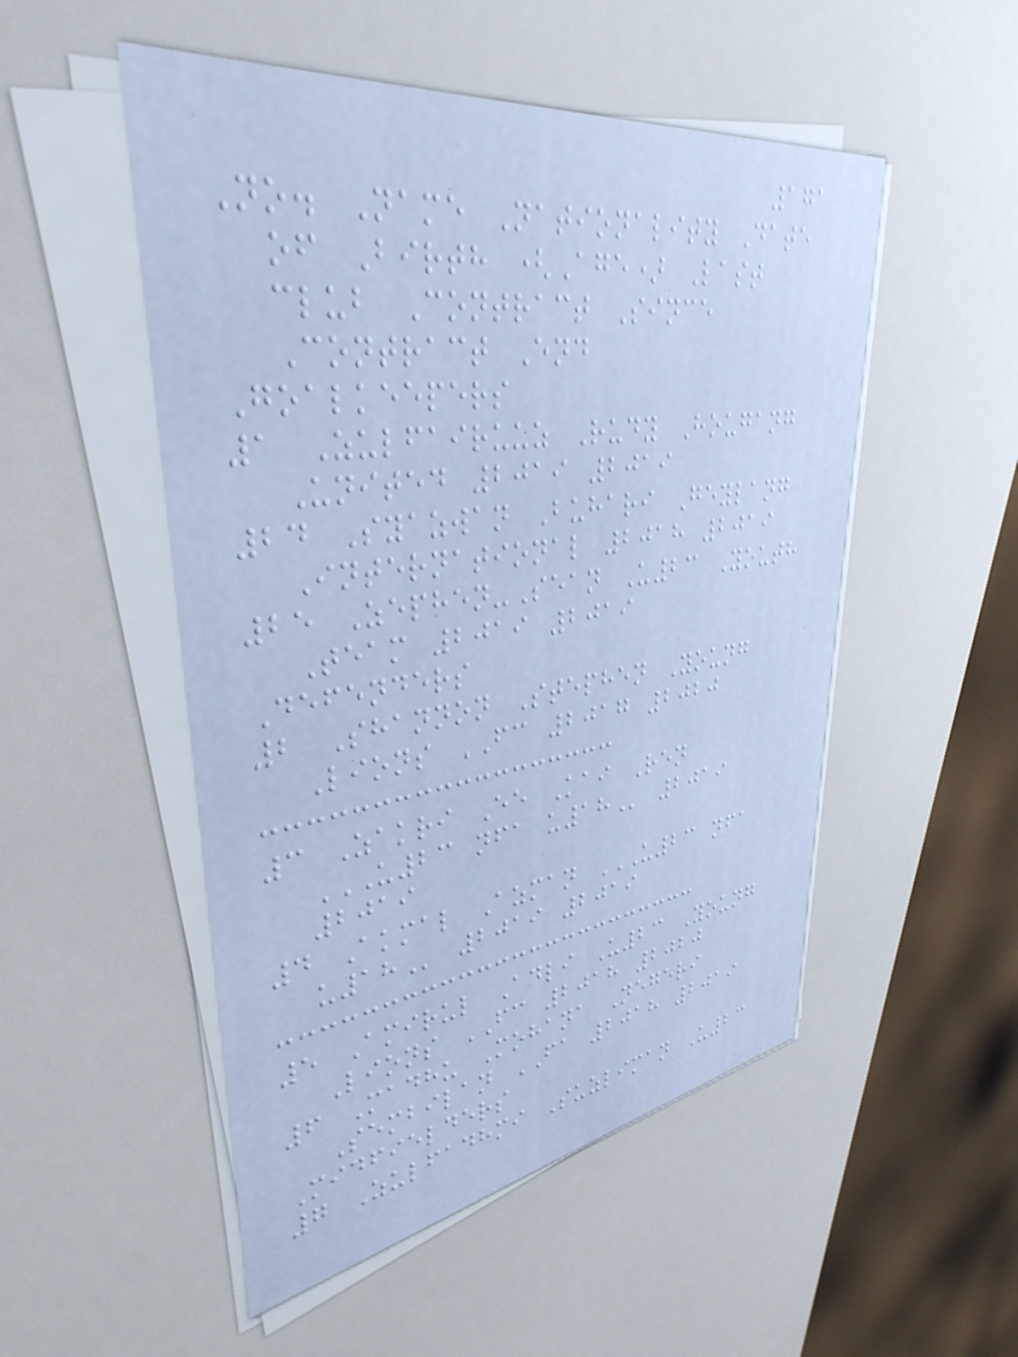171
No. Name Nationality Date
of Birth (Age) Last
club Contract Since
Contract End
Goalkeepers
1 Zulfairuuz Rudy Hougang
United 2019 2019
24 Syazwan Buhari Geylang
International 2018 2019
25 Zephen-Sean U23 Youth
Team 2019 2019
Defenders
2 Shannon Stephen Young
Lions FC 2017 2020
3 Zakri Ee Kai Ren
U23 NFA U18 2019
2019
4 Akmal Azman U23 NFA
U18 2019 2019
5 Amirul Adli U23 Young
Lions FC 2018 2020
6 Madhu Mohana Negeri
Sembilan FA 2018 2019
Midfielders
7 Zulfadhmi Suzliman U23
